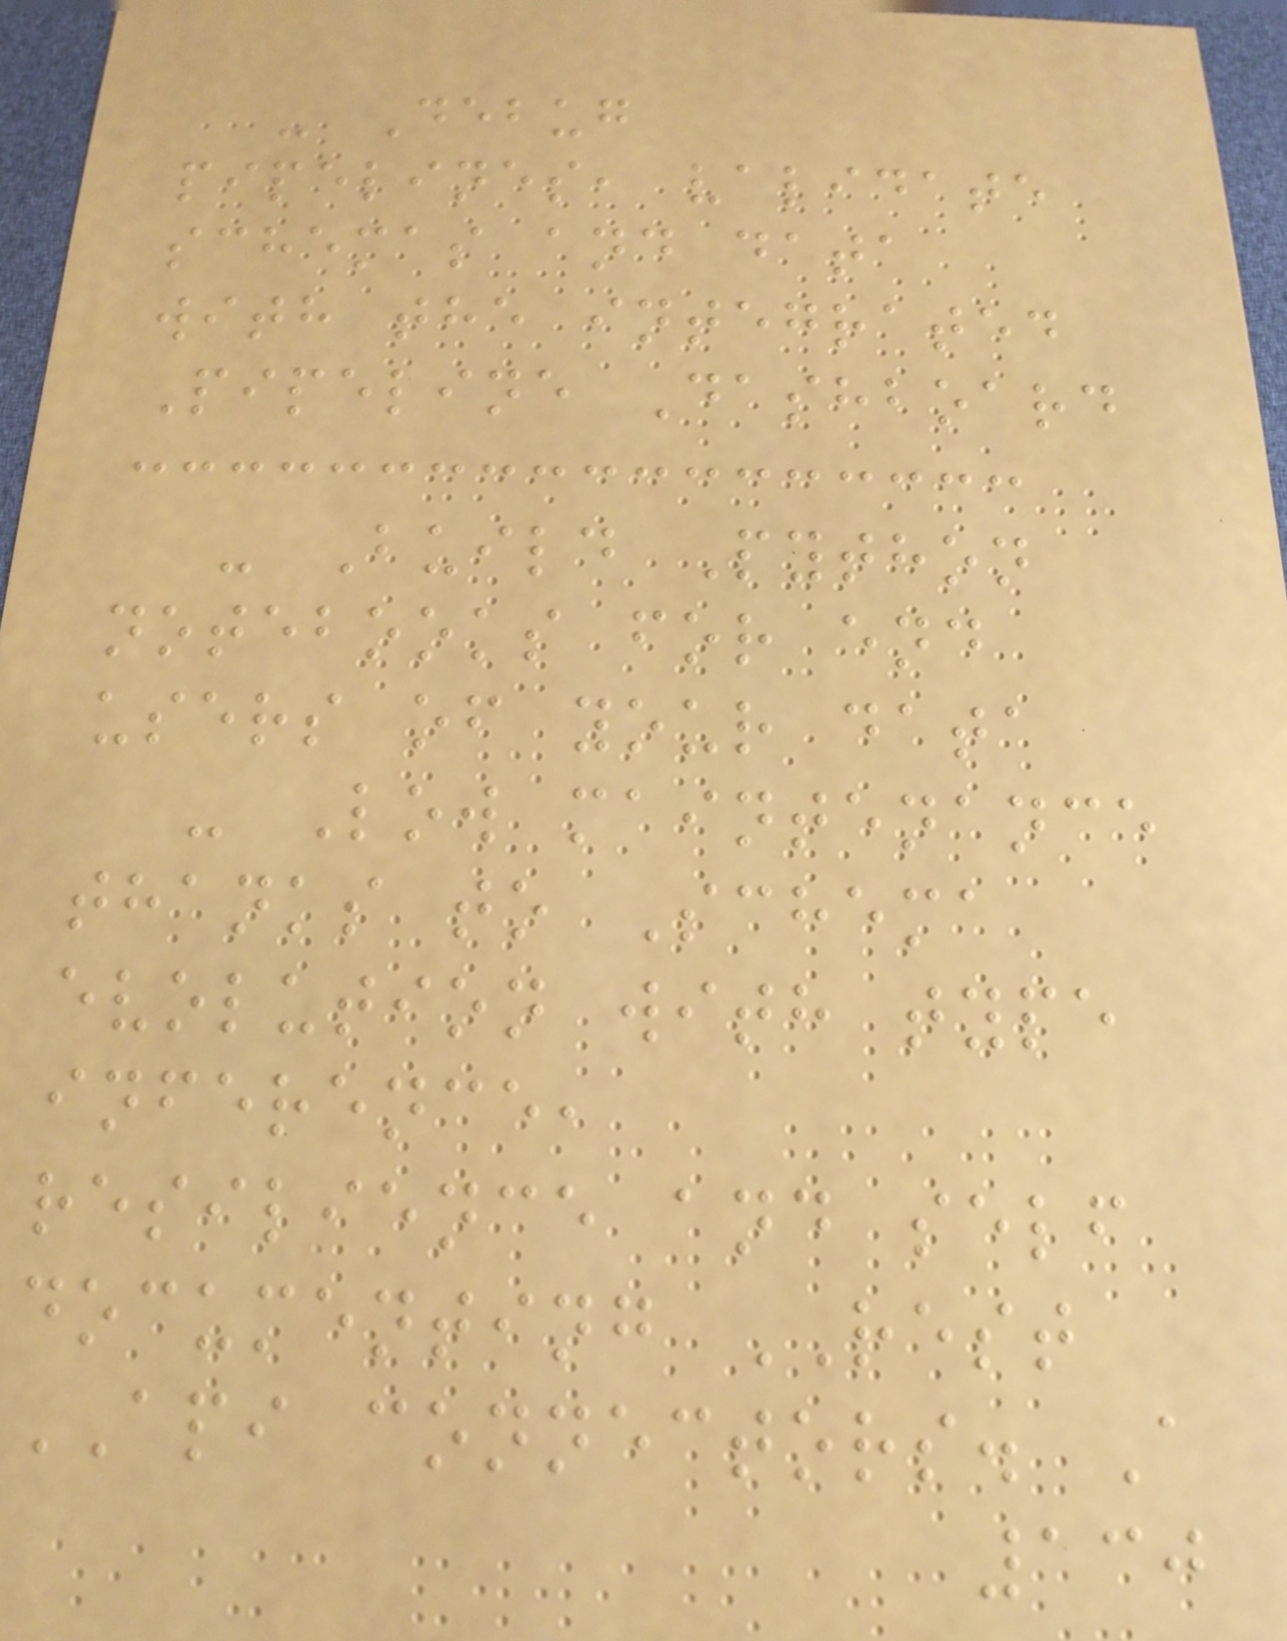- Debug
pipelines, validate
schemas and data
with the integrated
Pipeline Dashboard
- Build Python
notebooks for end
users of your data
- Low maintenance
thanks to Schema
evolution with type
inference,
resilience and self
documenting REST
API connectors. A
130
